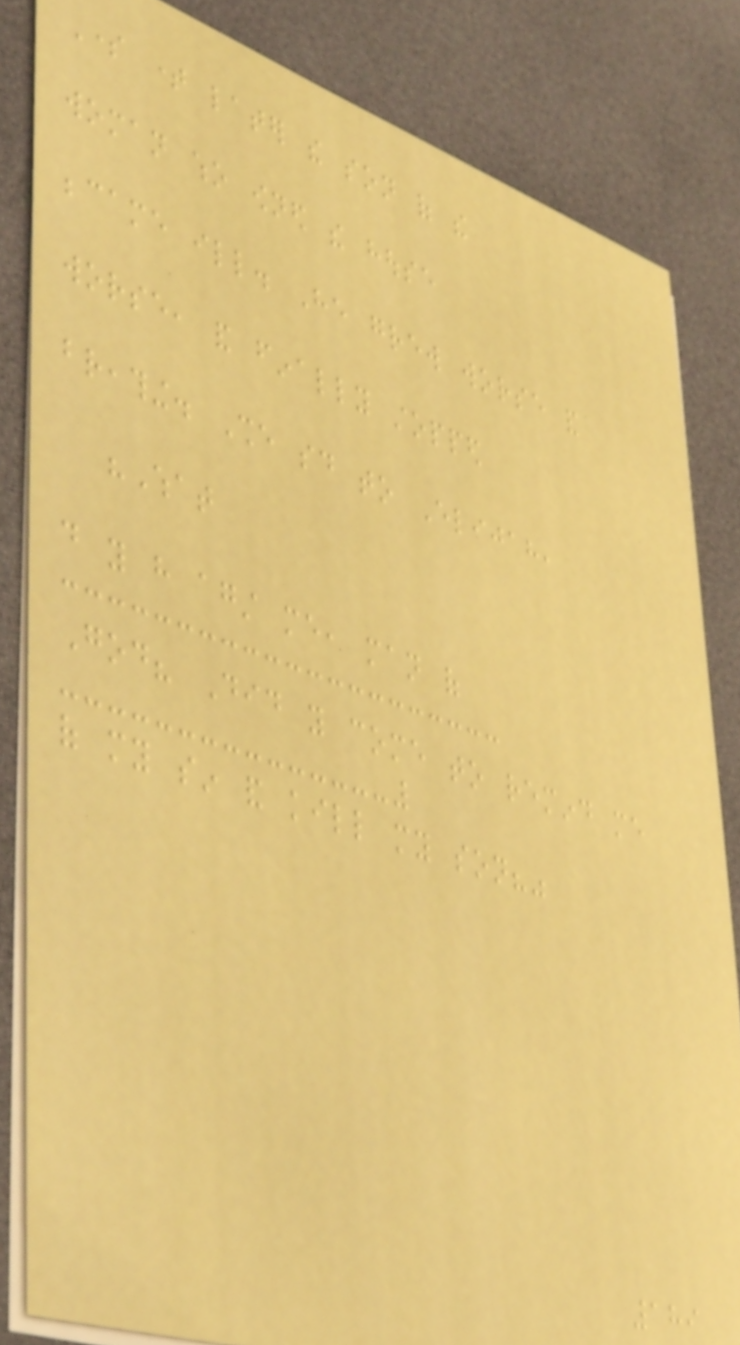Some time later the son of the
woman who owned the house
became ill. He grew worse and
worse, and finally stopped
breathing. She said to Elijah,
"What
do you have against me, man of
God? Did you come to remind me
of my sin and kill my son?"
189
